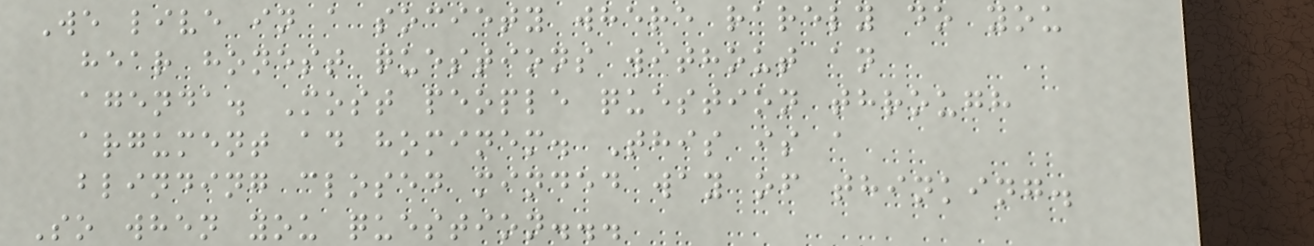We live in a society where rarely do you
hear honest questions without an
agenda. Most people question through
argument ad hominem. This is a
blinding closed minded way of thinking.
So when you question...
